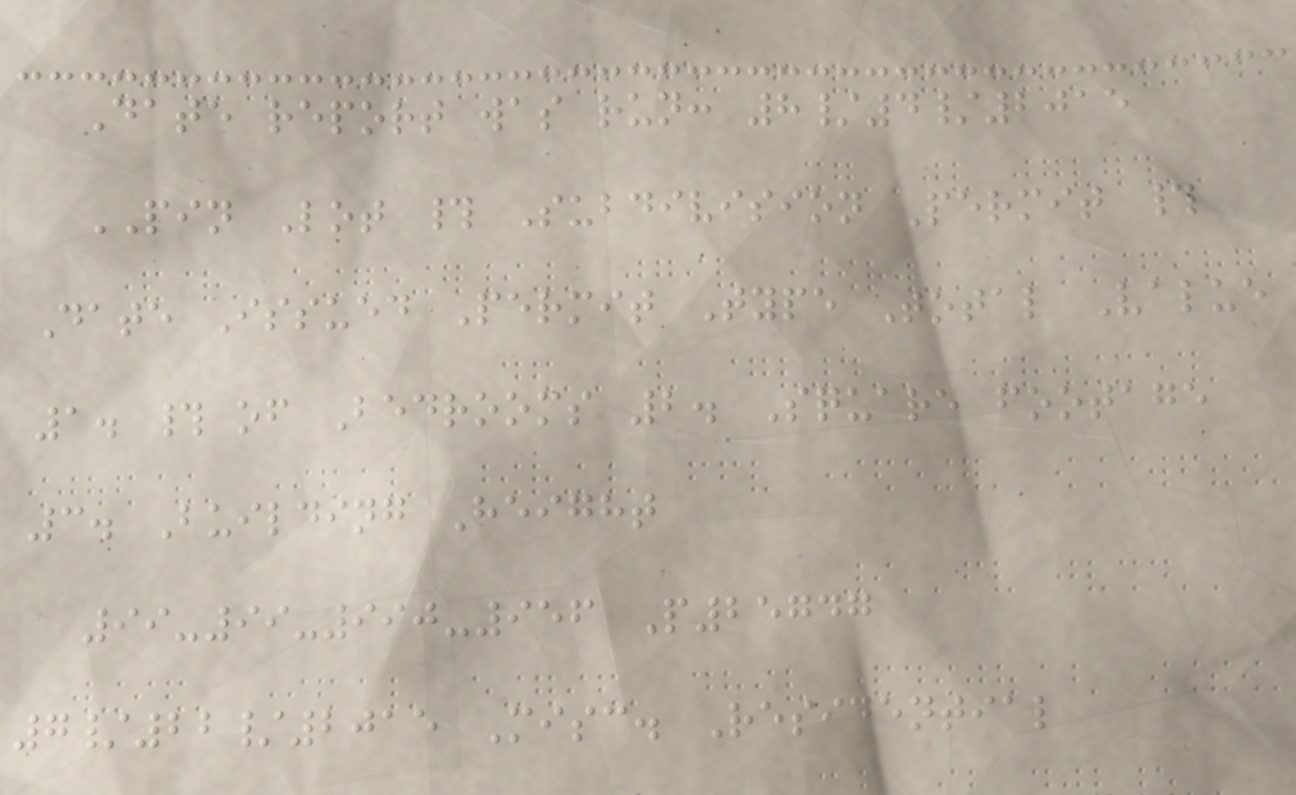Date report was run: 8/4/2015
PIN Lot # Subdivision Permit #
Date Issued Permit Type Total Value
1. # of Bedrooms 2. Square footage
3. Building Height
99-99-990-956 P25747
7/22/2015 Misc. Residential
